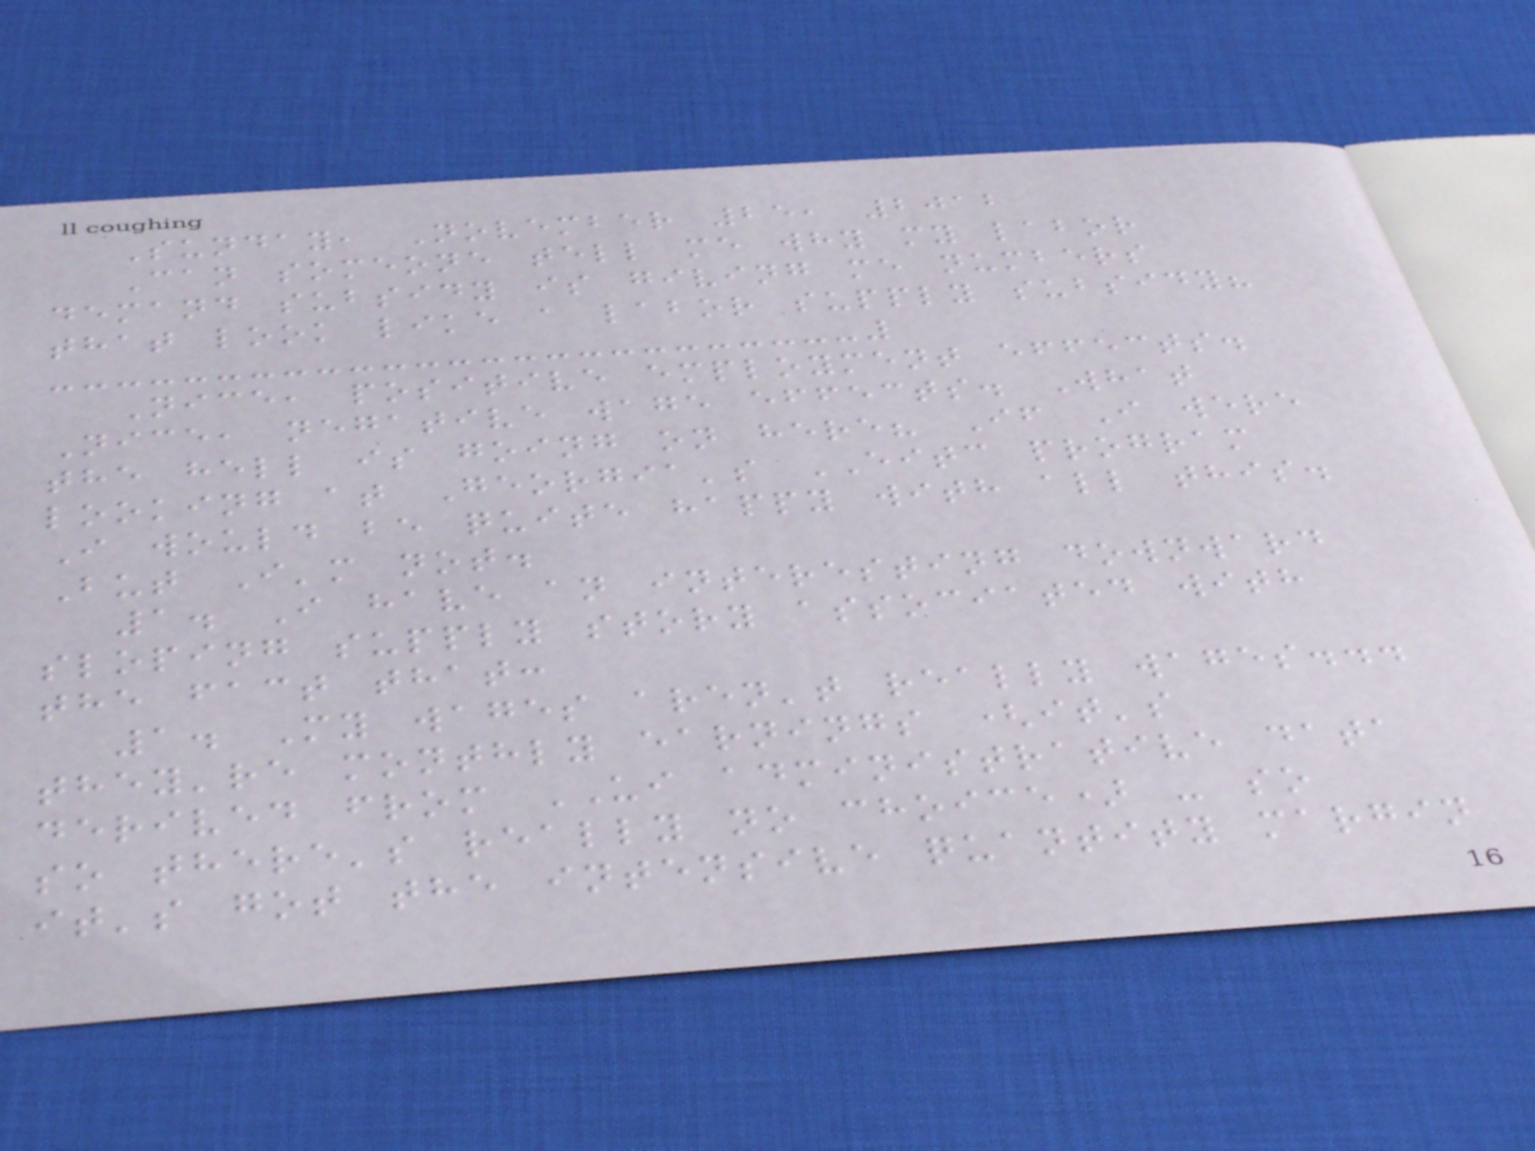Sunday, November 25, 2012
Can someone tell me why my labor
demand subsidy is giving me numbers
that look like a labor supply subsidy?
Nice, positive employment effects.
Nice, negative wage effects. What
the hell is going on here? If I were
looking at Georgia's EITC program
I would be quite happy with all this.
But I'm not.
1. I have an interesting downward
sloping supply story associated with
the fact that:
1. My wages aren't really wages...
they're monthly earnings (it's
derived from UI administrative data
so there's really no choice) - so
it's got the intensive quantity margin
